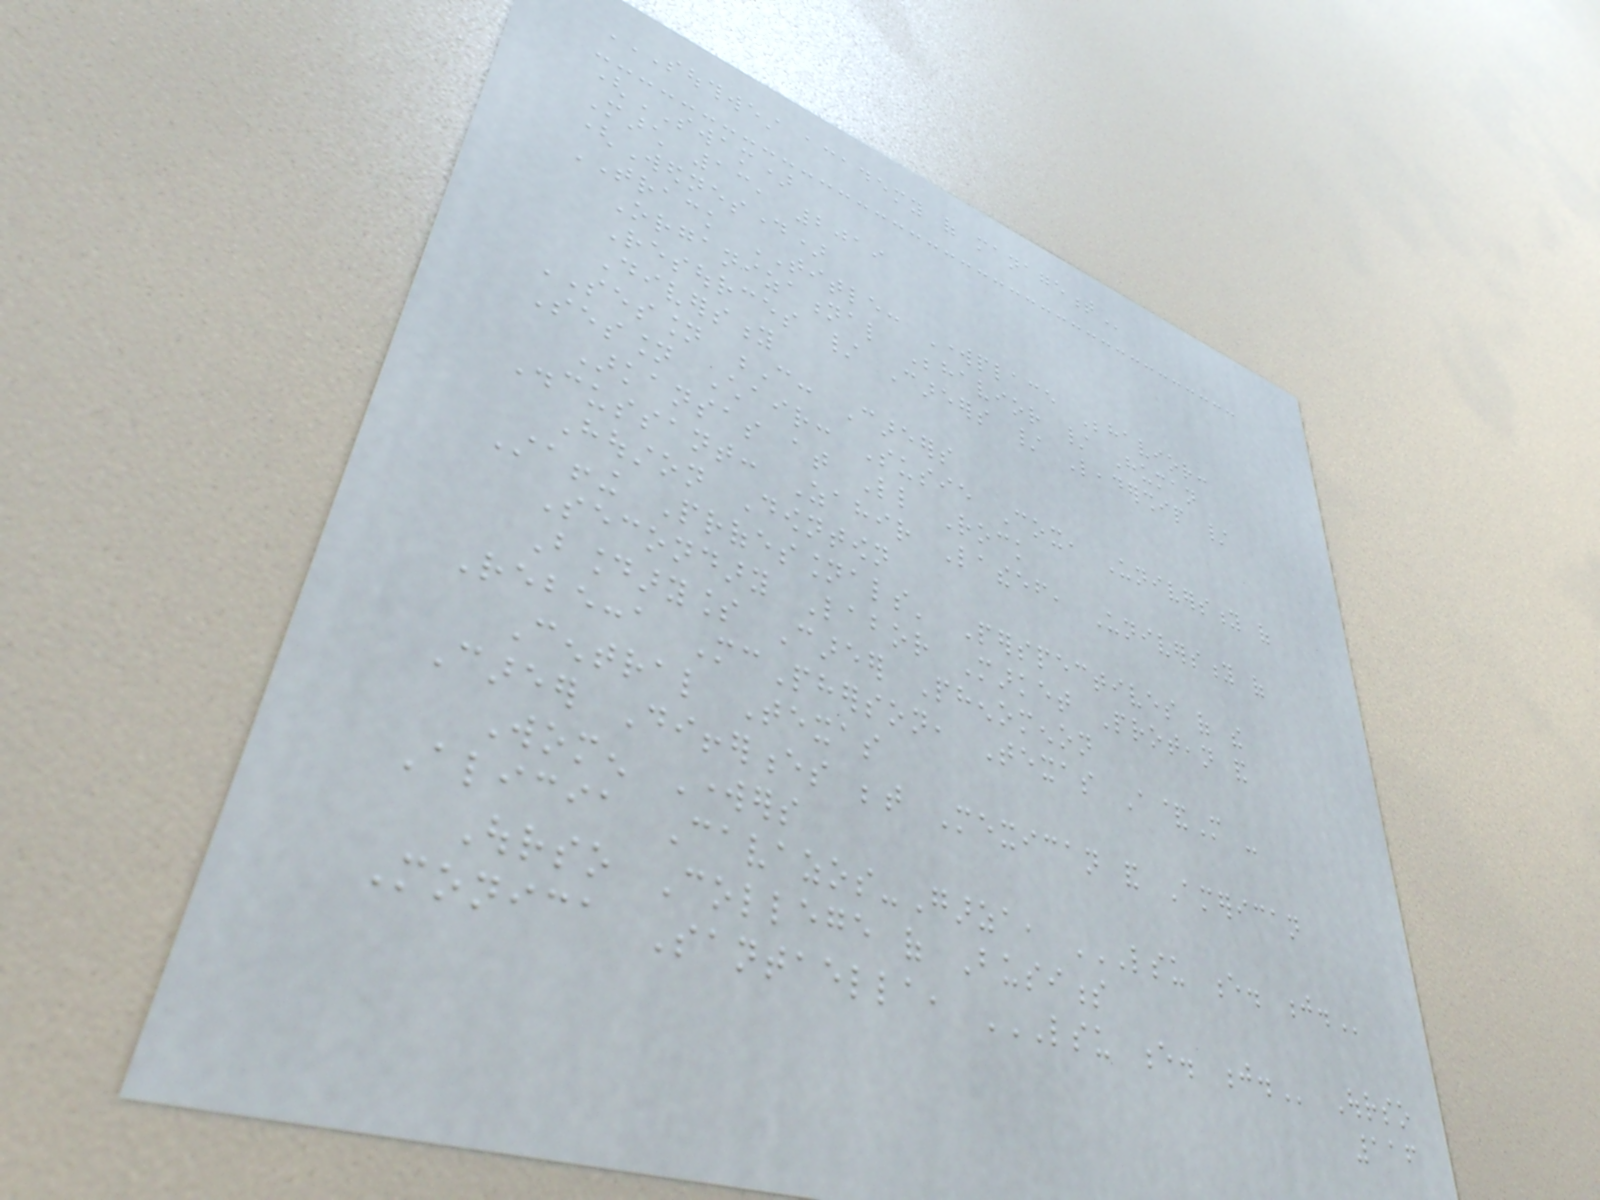SOUTHWEST ACADEMY OF MANAGEMENT
(SWAM)
March 13, 2019
(Wednesday)
TRACK TITLE: Workplace Behavior:
Organizational Behavior / Human
Resources / Careers / Leadership /
Diversity
SESSION C: Careers
Session Chair: Susie Cox, University of
Arkansas at Little Rock
Discussant: Zahir Latheef, University of
Houston Downtown
Staffing Professionals' Perspectives of the
Secondary Labor Market Protean and
Boundaryless Career Phenomenon
Rebecca McPherson, Texas A&M -
Central Texas
Career Differences between Mexican and American
Women Workers
Alicia Cavazos-Garza, LSU E. J.
Ourso College of Business
Monica Santaella, LSU E. J. Ourso
116
